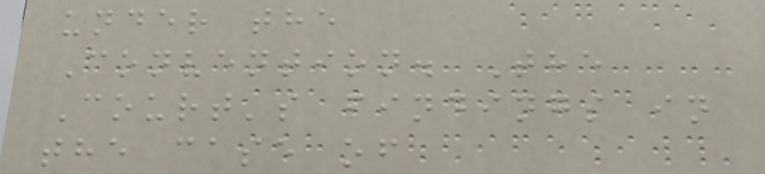under the
Convention. The
Court's findings in
the case of
